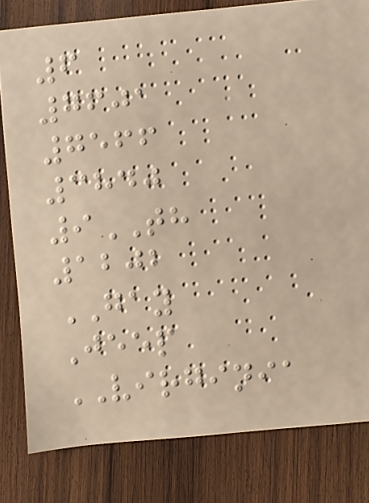6
7601
7566
3840
9TH
1202
GAY
Jeep
VIRGINIA
